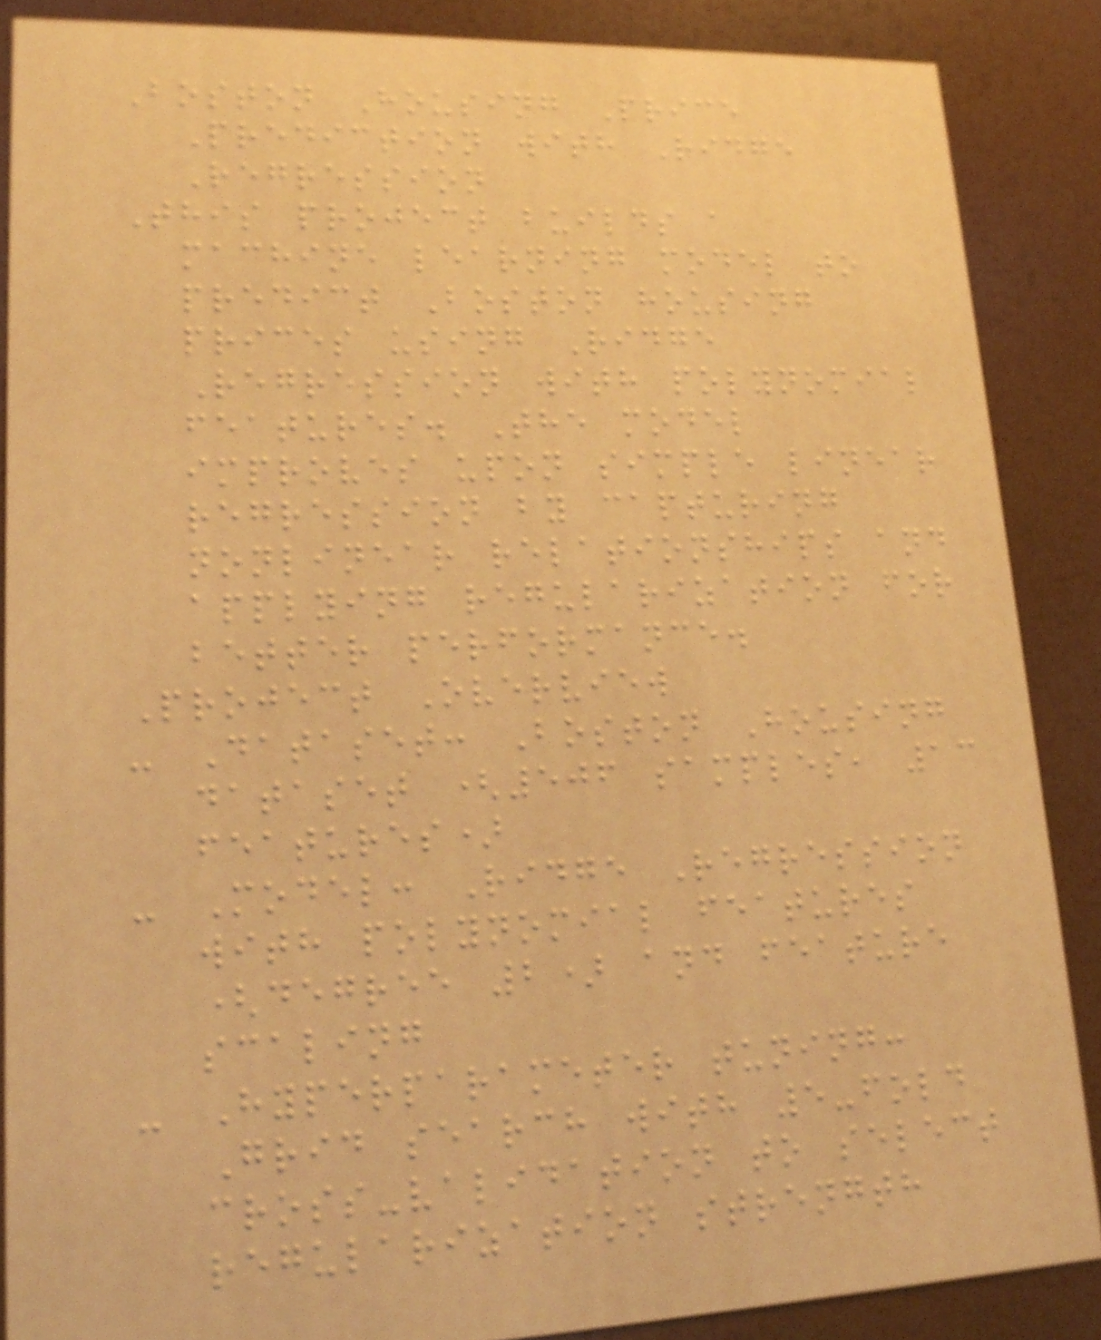Boston Housing Price
Prediction with Ridge
Regression
This project builds a
machine learning model to
predict Boston housing
prices using Ridge
Regression with polynomial
features. The model
improves upon simple linear
regression by capturing
nonlinear relationships and
applying regularization for
better performance.
Project Overview
- Dataset: Boston Housing
dataset (506 samples, 13
features)
- Model: Ridge Regression
with polynomial features
(degree 2) and feature
scaling
- Hyperparameter tuning:
Grid search with 5-fold
cross-validation to select
regularization strength
